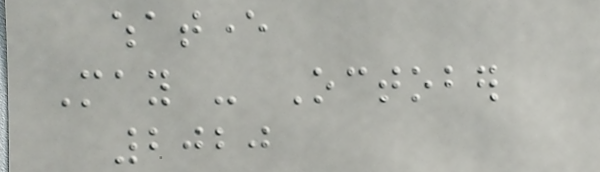whatever
May - October
2020
